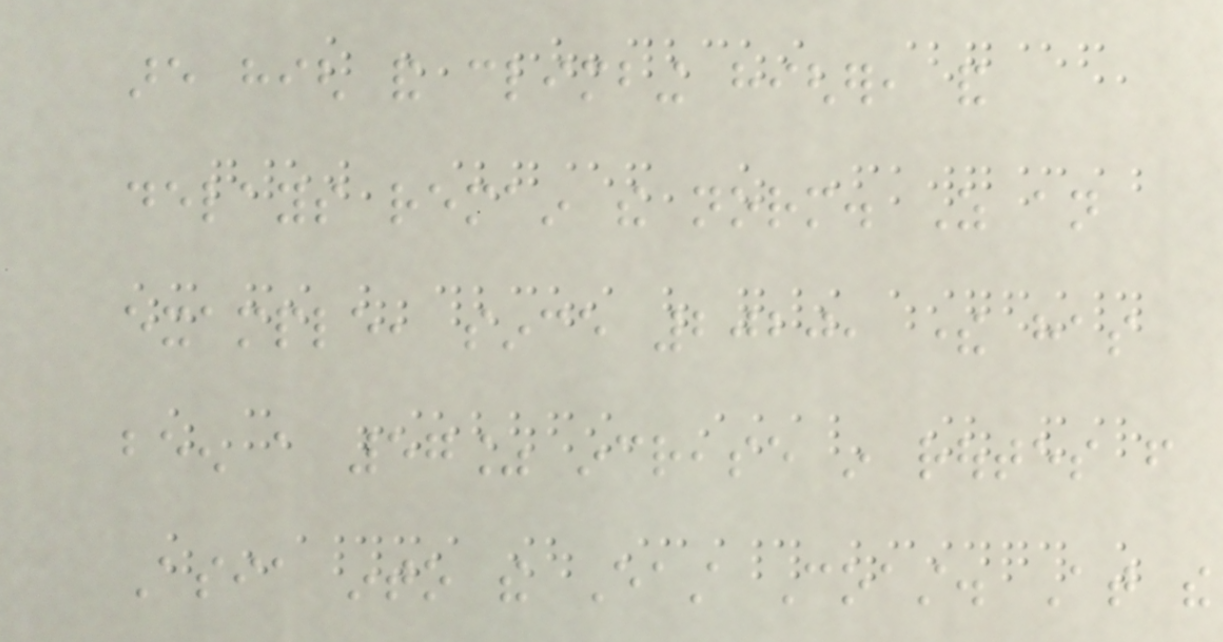are high and climbing higher, and
delays remain the norm. As an
example, since 2020, there has
been a 57% increase in routes from
Asia into the East Coast. At the
